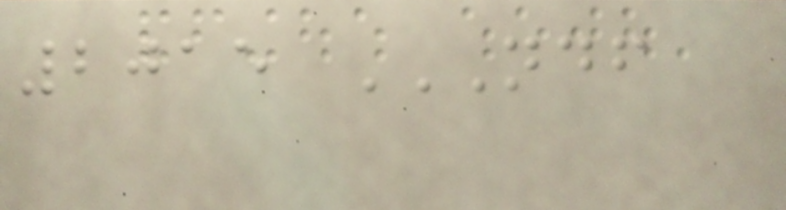2015 NDF
